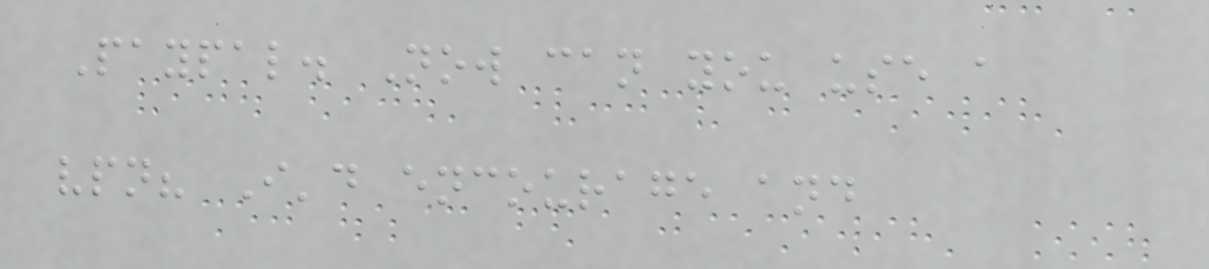Paypal. Now can you use a
vpn? I'd encourage and
